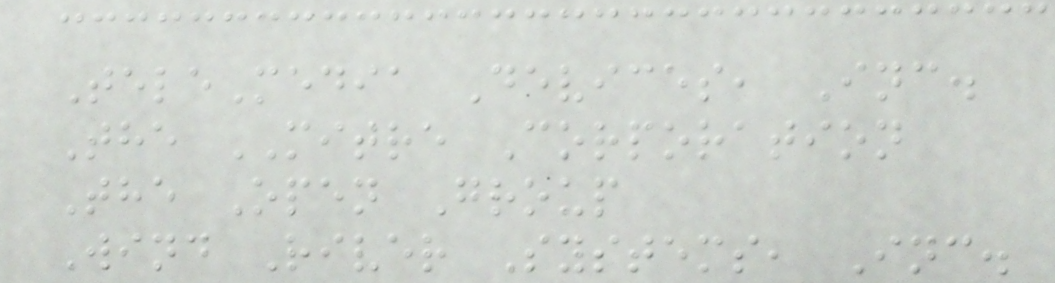TeleMedia Devices, Inc.
The MITRE Corporation
The Open Group
Wind River Systems, Inc.
